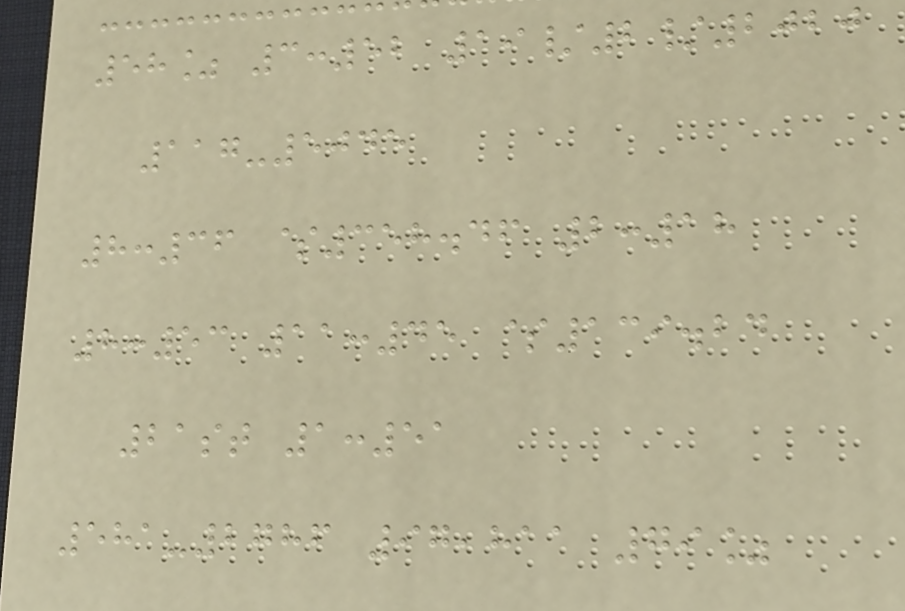58% 3:52 19/2/2020
117-5045
8:36 $358.46 2:18
8:53 11:45 $139.24
21st 1:51
581-2786 97,811 79%
